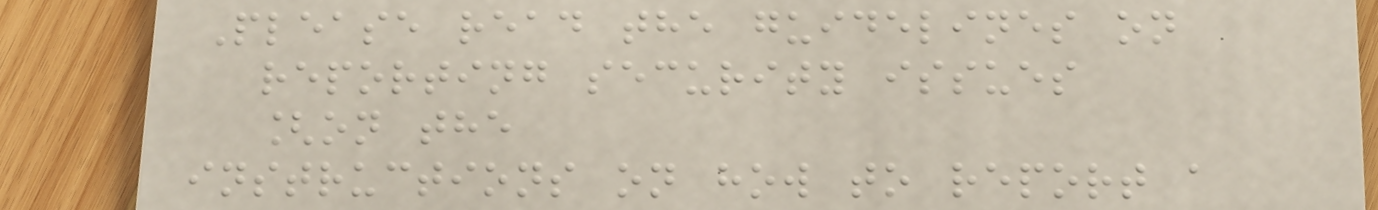Please read the guidelines on
reporting security issues
[on the
instructions on how to report a
